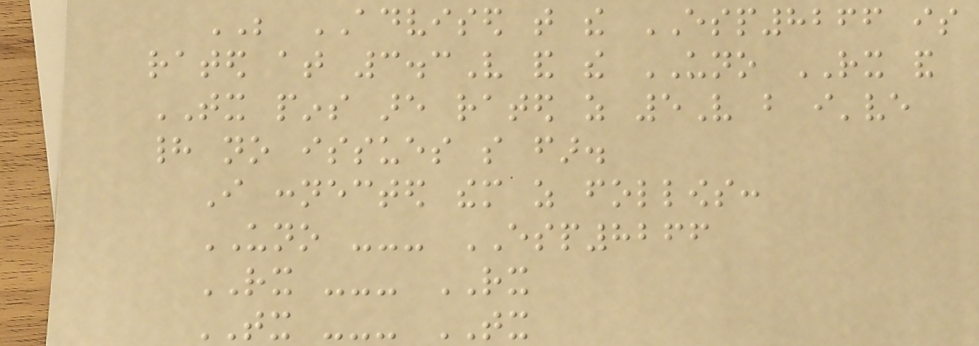BE ADVISED that the ESP8266 is
rated at 3.3V and the UNO RX and
TX pins are rated as 5V but i've
had no issues so far.
I connected them as follows:
UNO --- ESP8266
RX --- RX
TX --- TX
